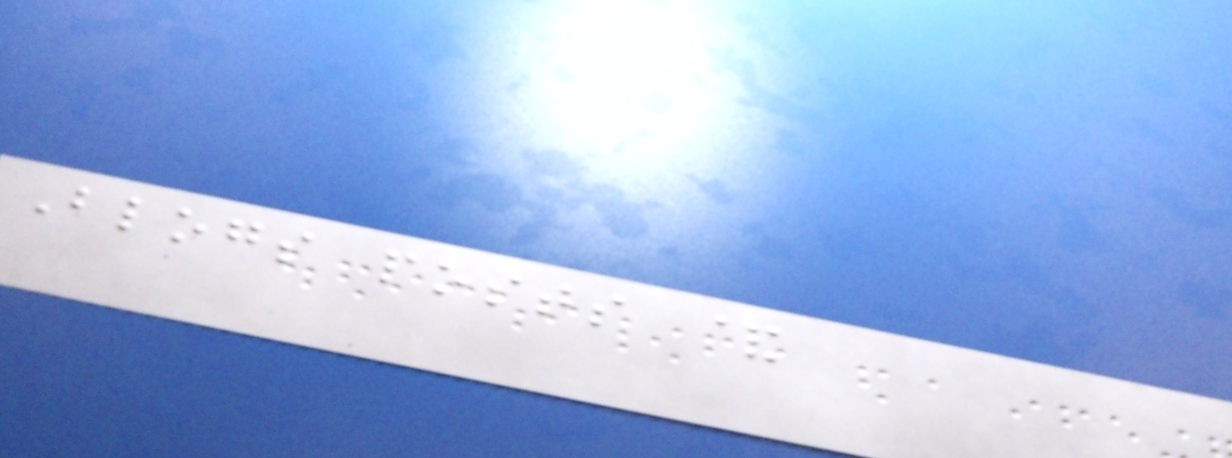Blogs posts &
